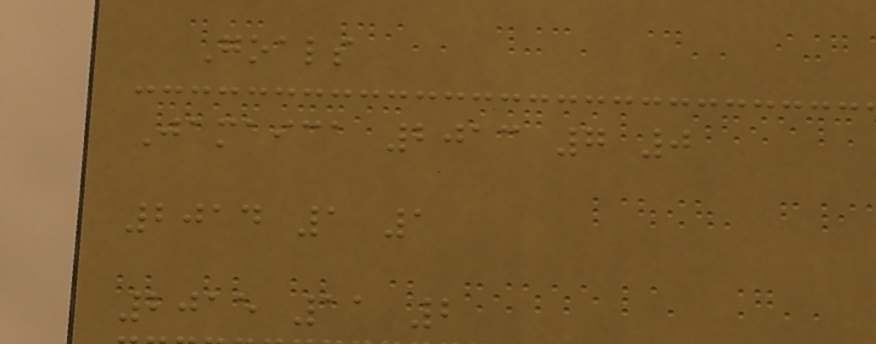Goals
Jamaica 2013 7 0
2014 1 1
2015 11 2
